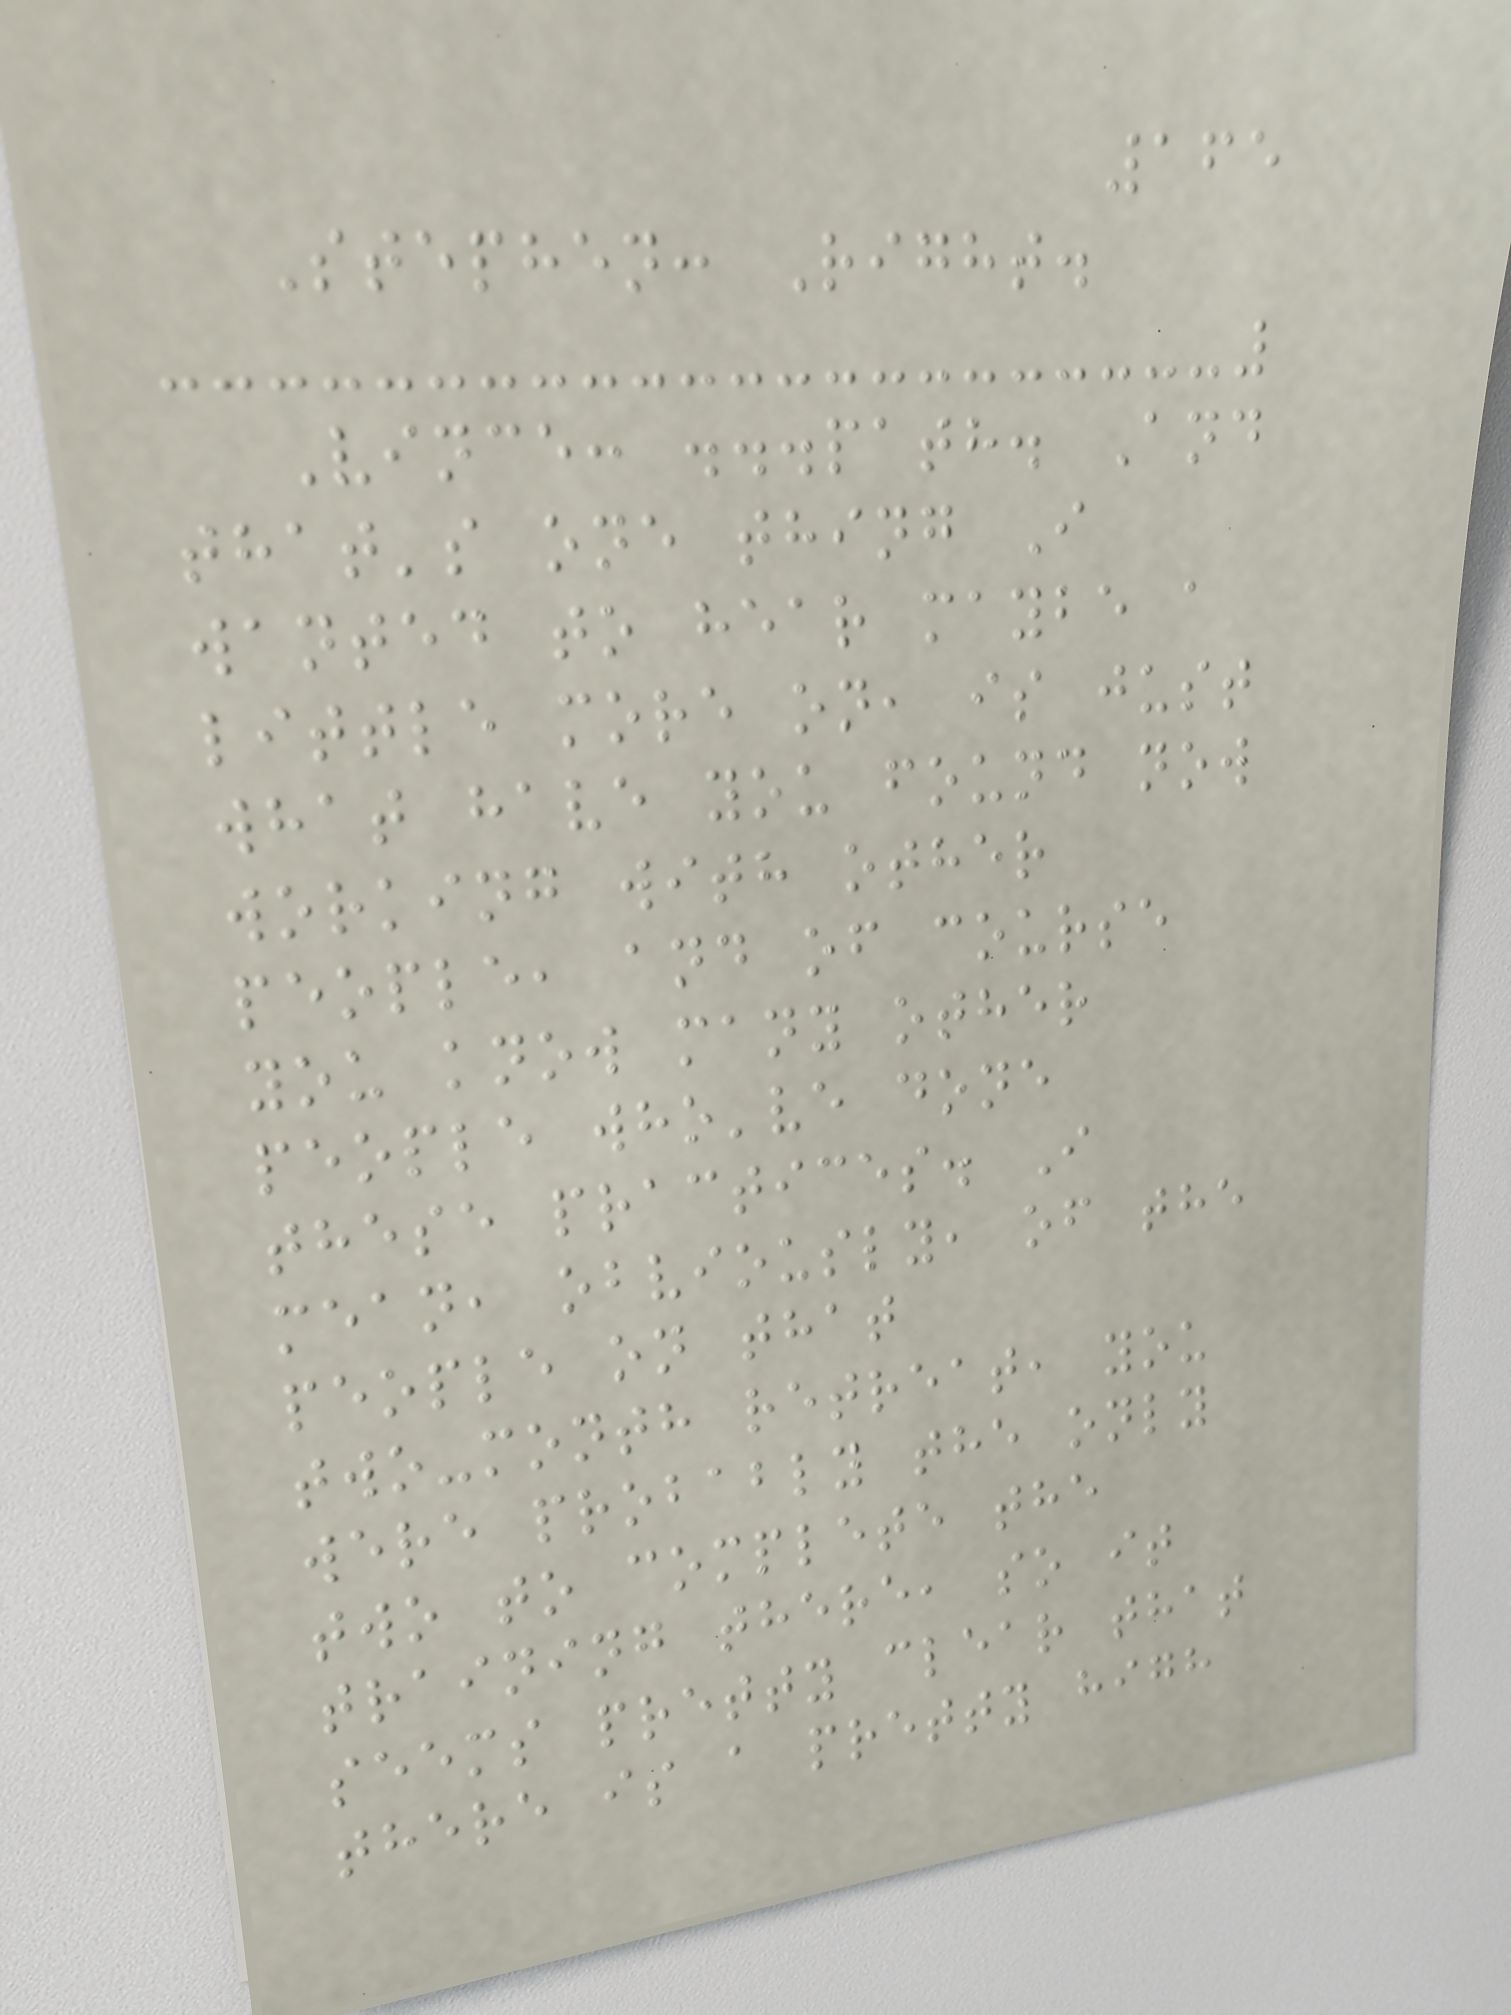165
Stephen: Right.
Vince: ...path. And
that's one thing I
wanted to hear maybe a
little more on, is just
what have you found now
working with other
people, and of course
you know many other
people who've done
these practices. I
mean, obviously, of the
people on that
two-month retreat, you
were probably the only
two to complete the
training there, so it
seems pretty clear that
there is a pretty high
